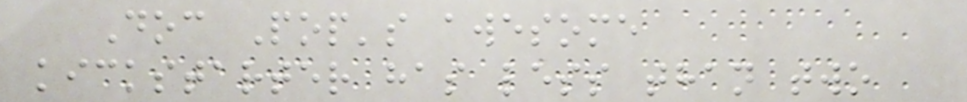Doc Pop's awesome
kickstarter has less than two
